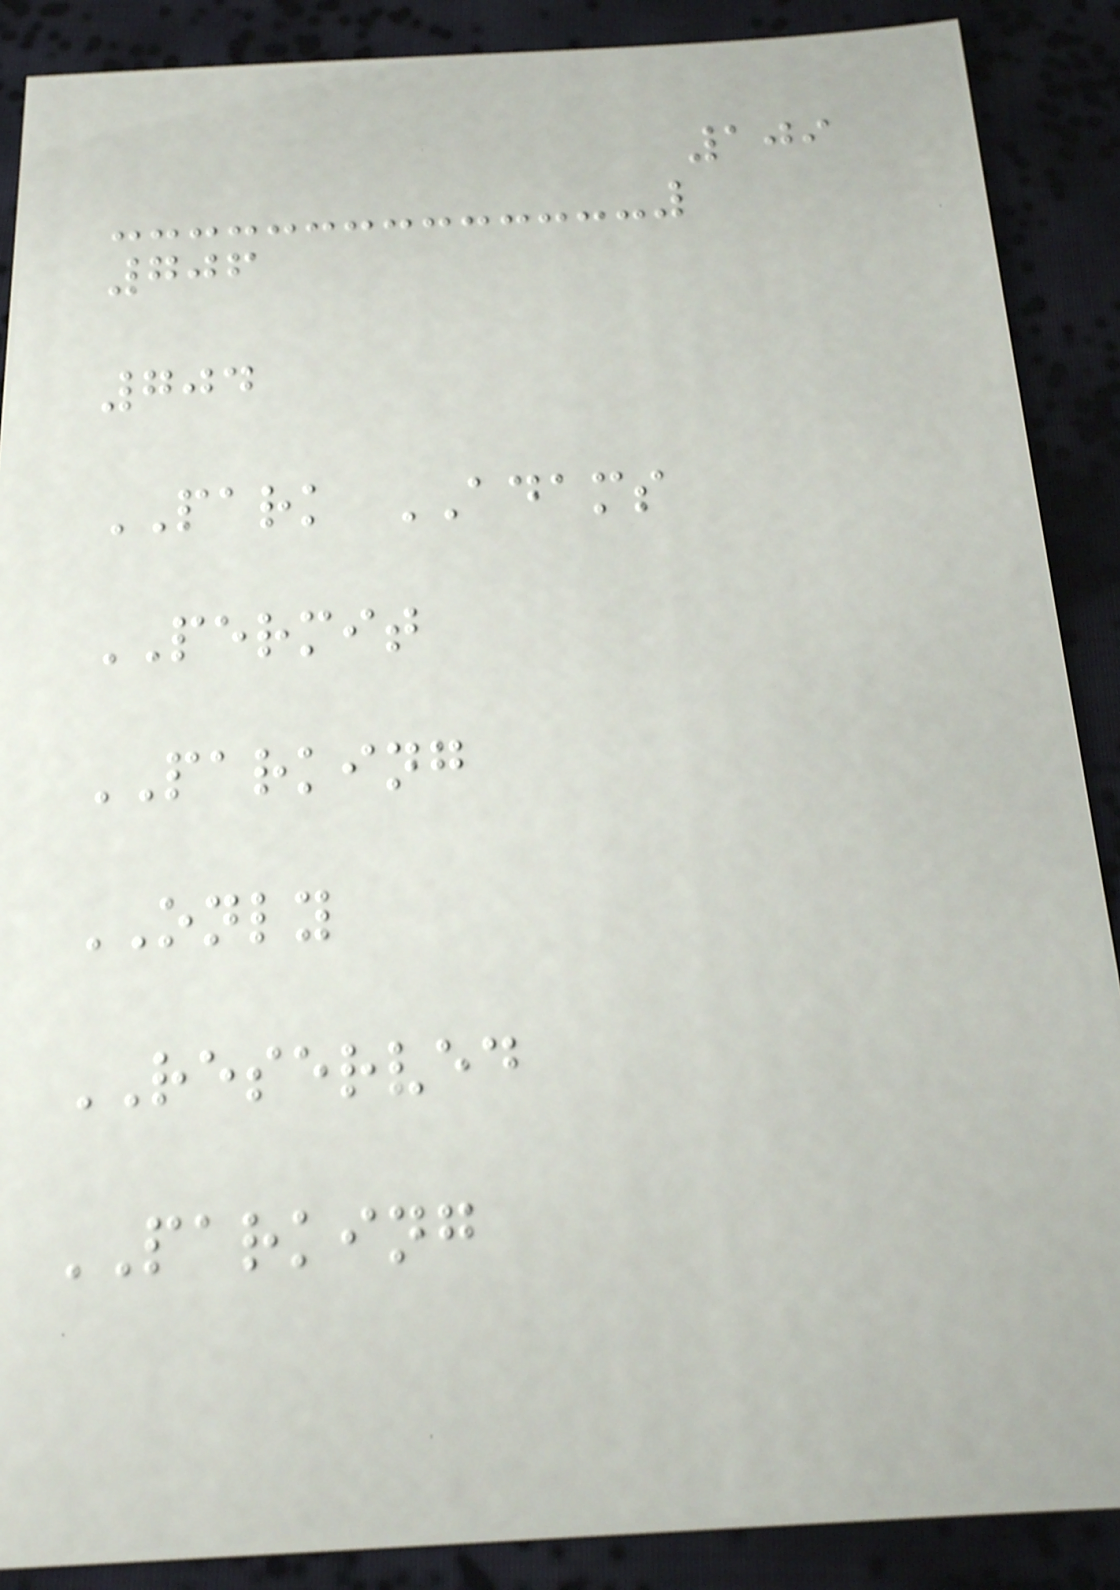109
706
704
PARK ADAMS
PERMIT
PARKING
ONLY
RESERVED
PARKING
